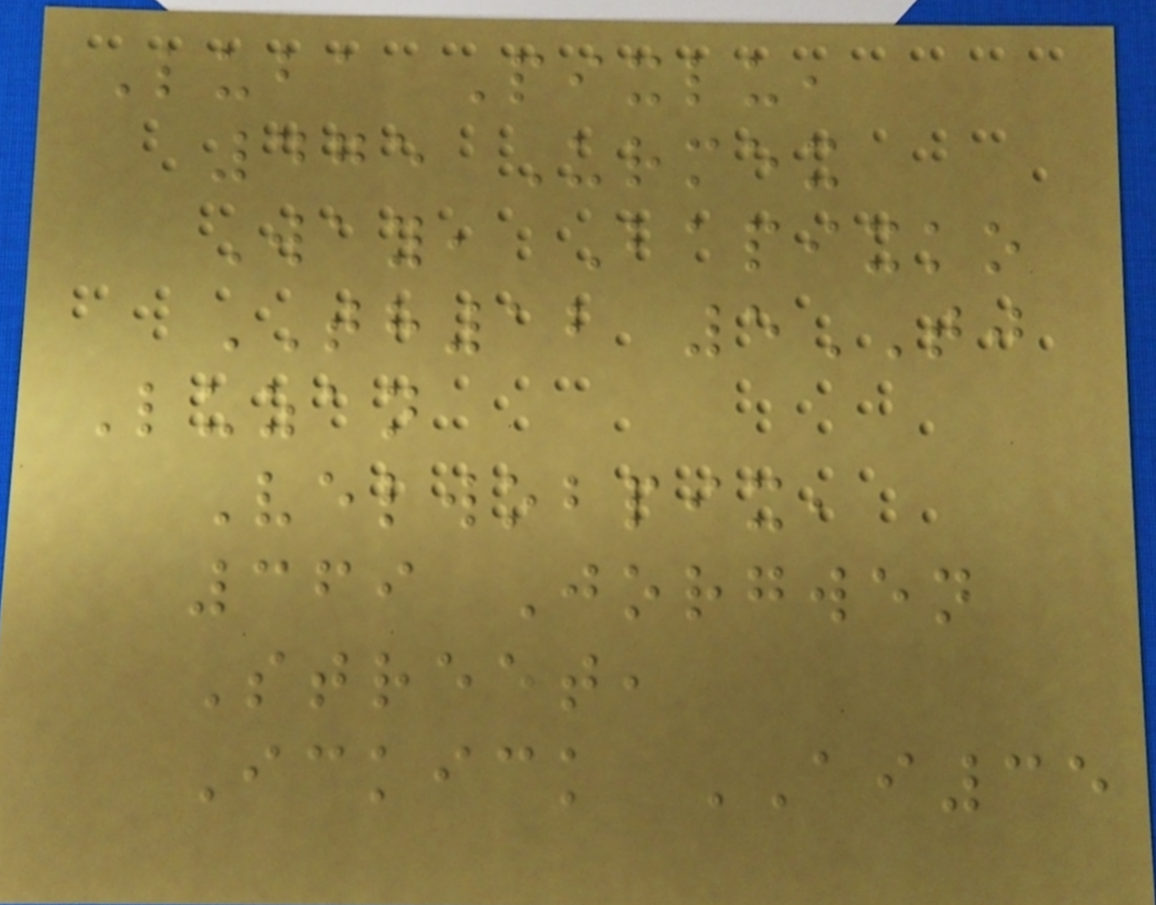Luba Pixlu,
475 Urmex
Way, Bapixko
TH12 5TJ
Luzan
Velwobpix,
369 Jorgwen
Street,
Ickick AI35
